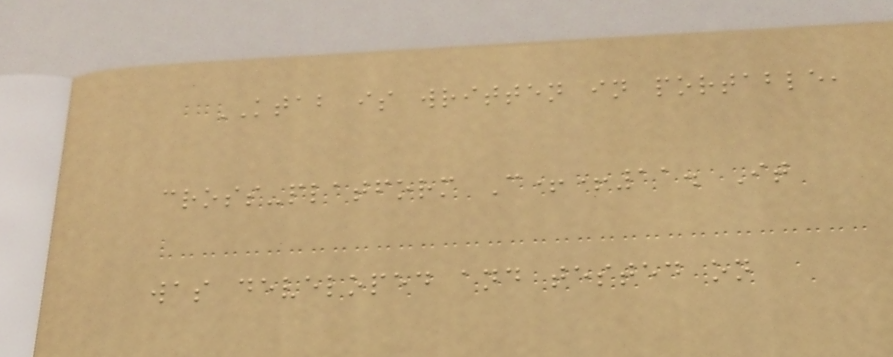KTAB is written in portable,
cross-platform C++11. It
was developed and tested on
